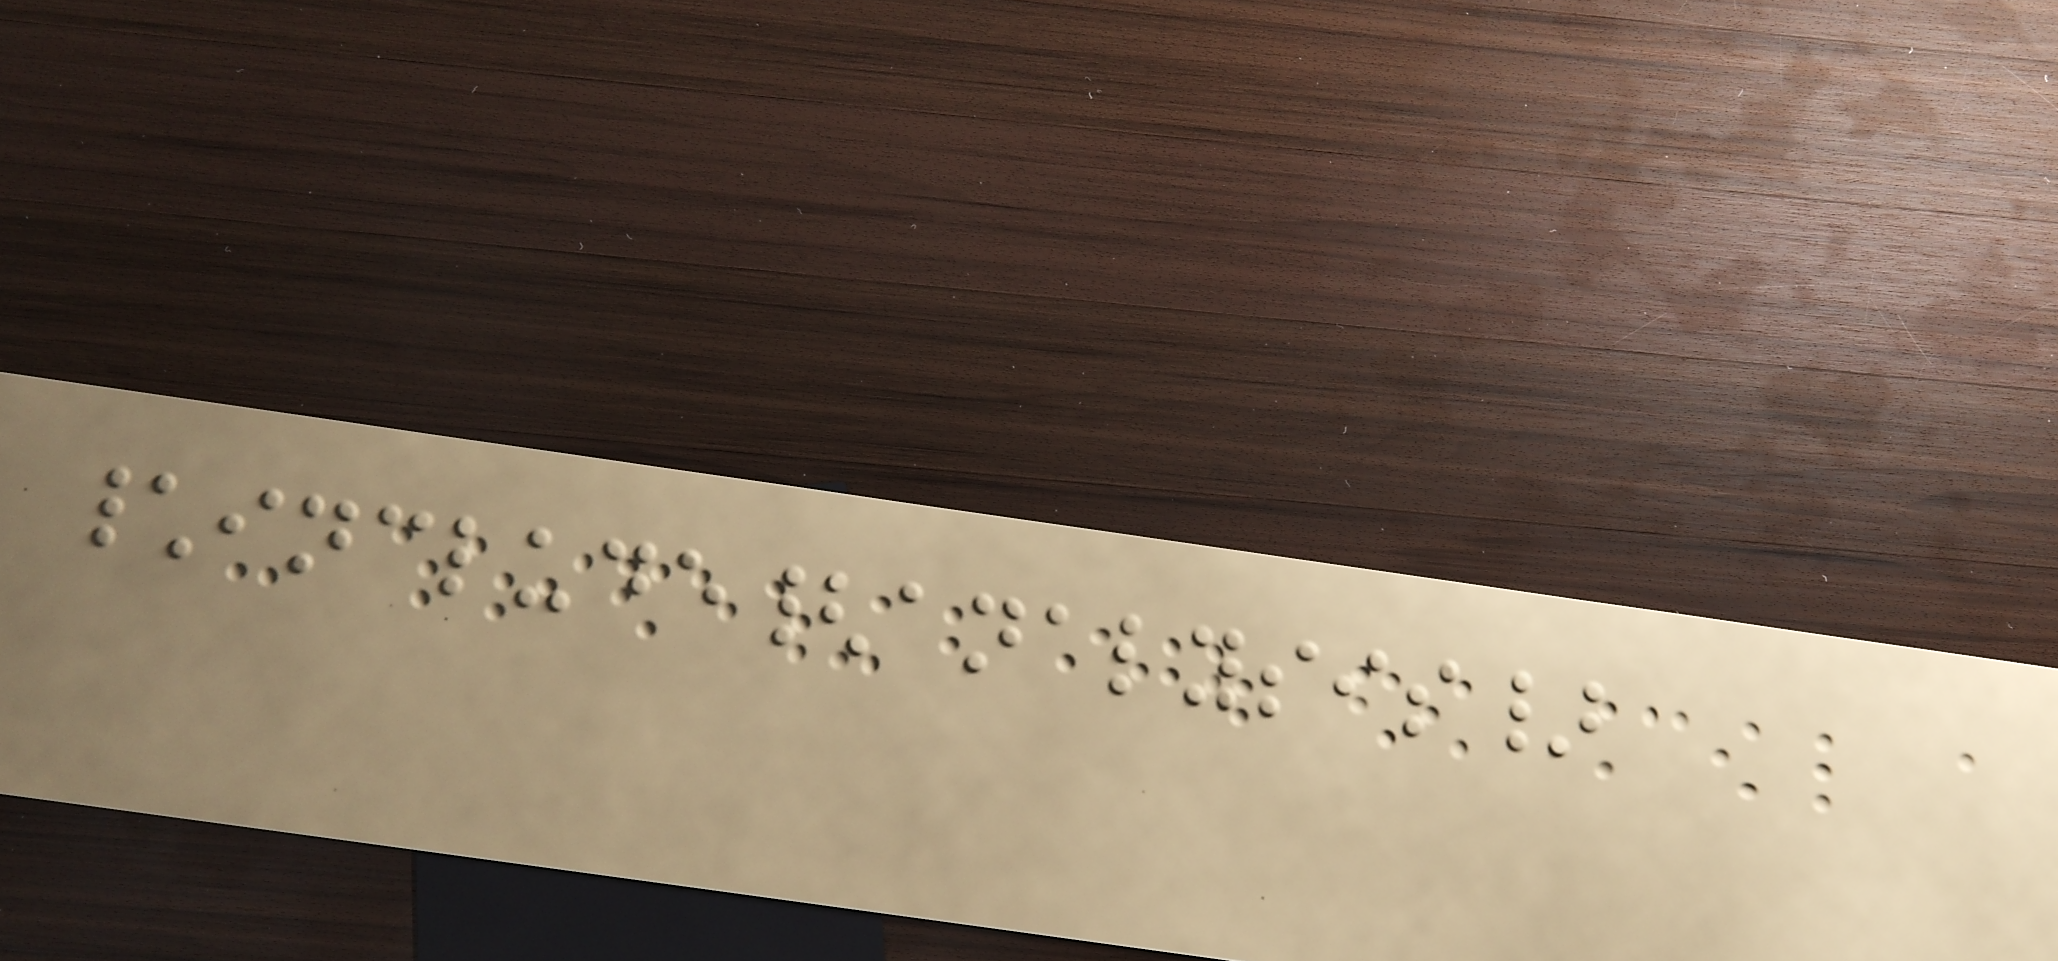\include{analysis}
